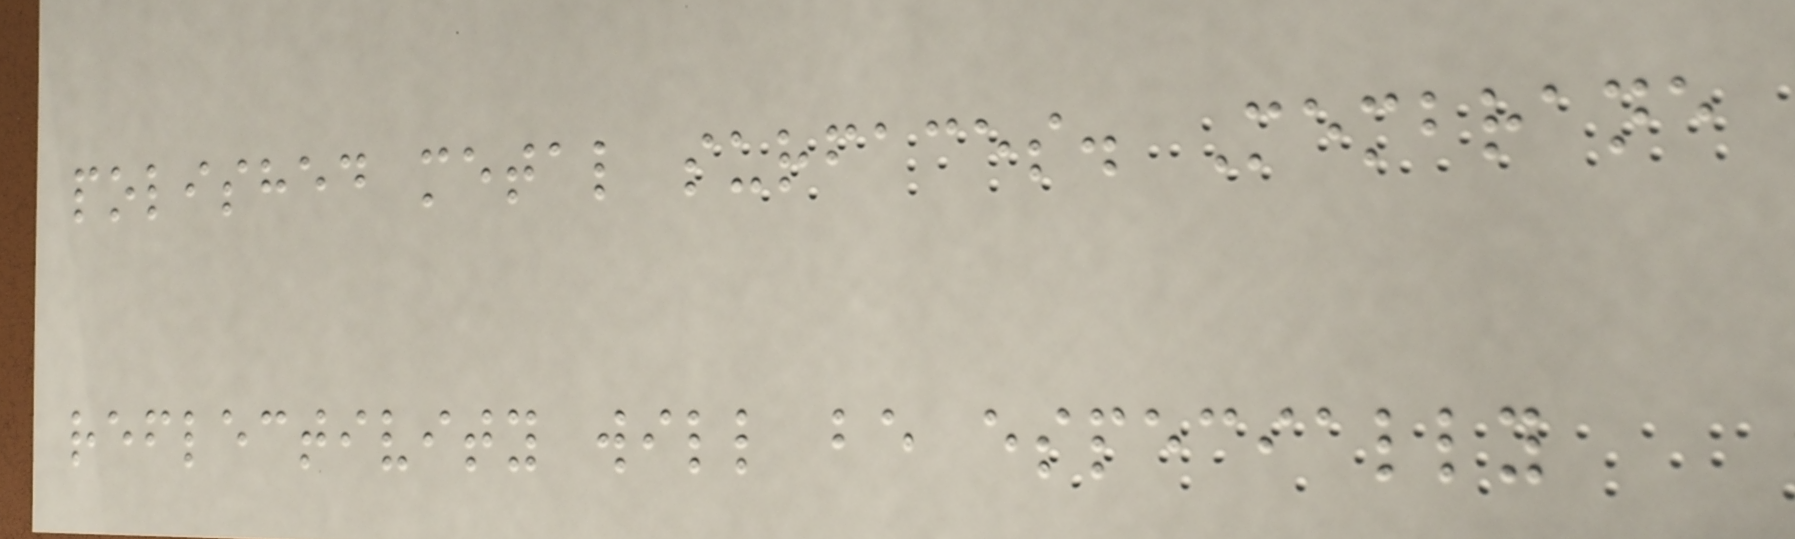polished metal surfaces. Membrane
reflectivity will be especially
